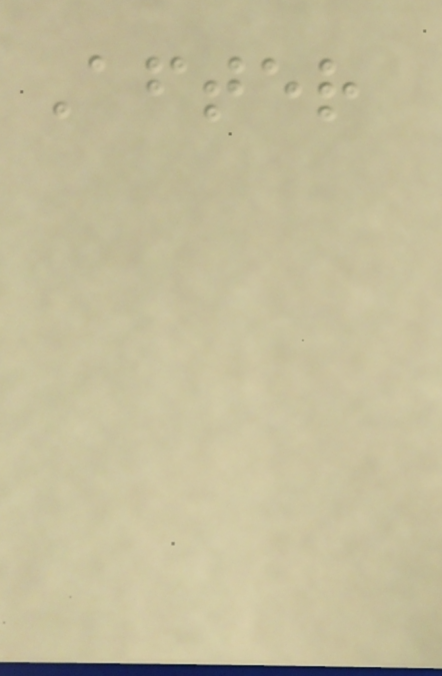After
